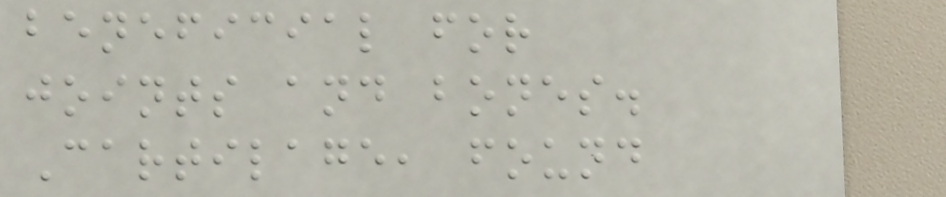beneficial for
joints and bones.
Cartilage, found
